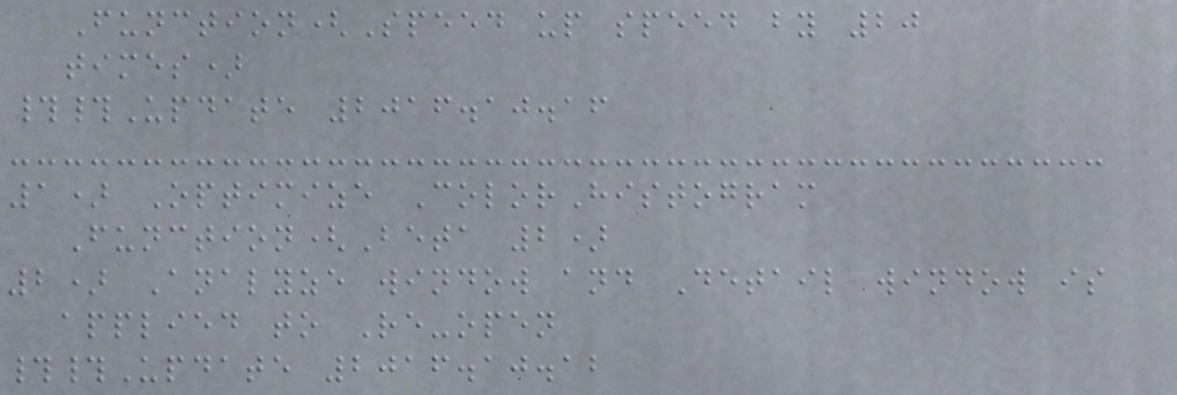Function(Speed up speed by 20
times)
##Update 2016.10.16
1) Optimize ColorHistogram
Function(Beta 2)
2) Analyze window and Detail window is
applied to Re-open
##Update 2016.10.12
